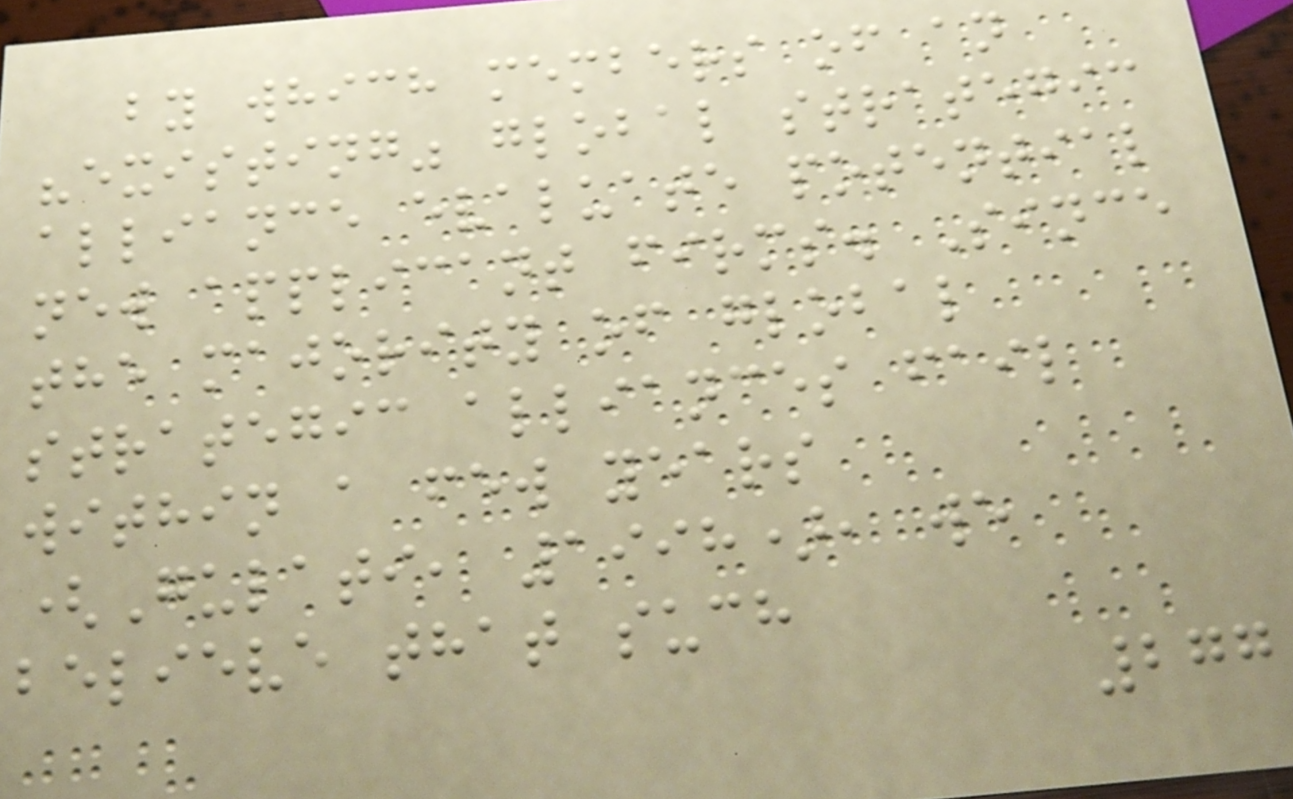by which members of an
"existing" global strategic
alliance evaluate potential
new applicant firms. Since
the majority of global
strategic alliances fail
within a few years
(Gulati, 1998), we
believe that such
277
